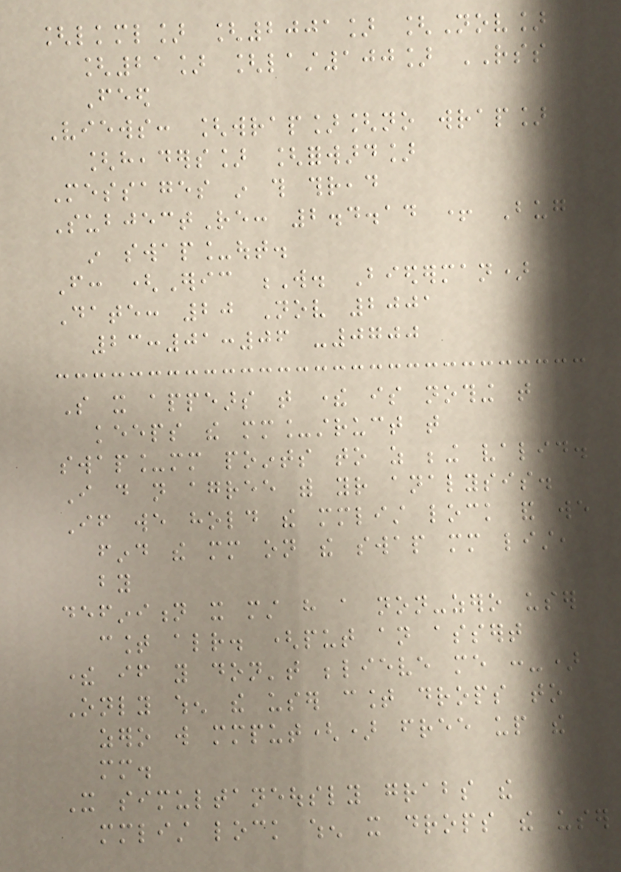[lkml] [2001] [Nov]
[21] [last100] RSS
Feed
Views: [wrap][no wrap]
[headers] [forward]
Messages in this thread
SubjectRe: 2.4.14 + Bug
in swap_out.
From: (Eric W. Biederman)
Date: 20 Nov 2001
23:01:06 -0700
So it appears that there is nothing that
keeps the mm_struct that
swap_mm points to as being valid.
I do not agree with your analysis.
If we hold the mmlist lock and we
find the mm on the swap mm list,
by
definition it must have a non-zero user
count already. (put an assert
there if you don't believe me :-)
Only when the user count drops to
zero will mmput() free up the
mm.
It simultaneously grabs the
mmlist lock when it drops the user
